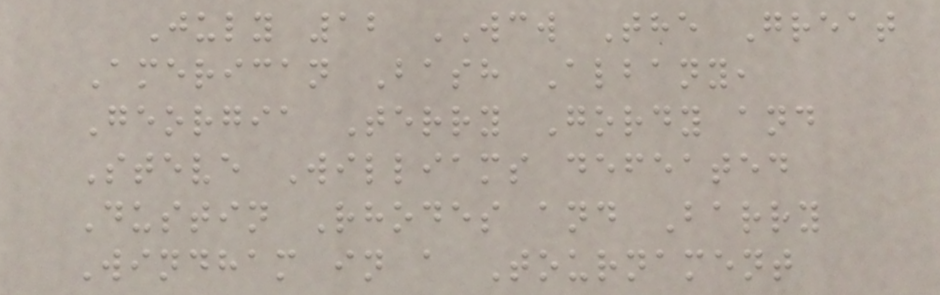July 12 WCW The Great
American Bash Albany,
Georgia Terry Gordy and
Steve Williams defeated
Dustin Rhodes and Barry
Windham in a Tournament
